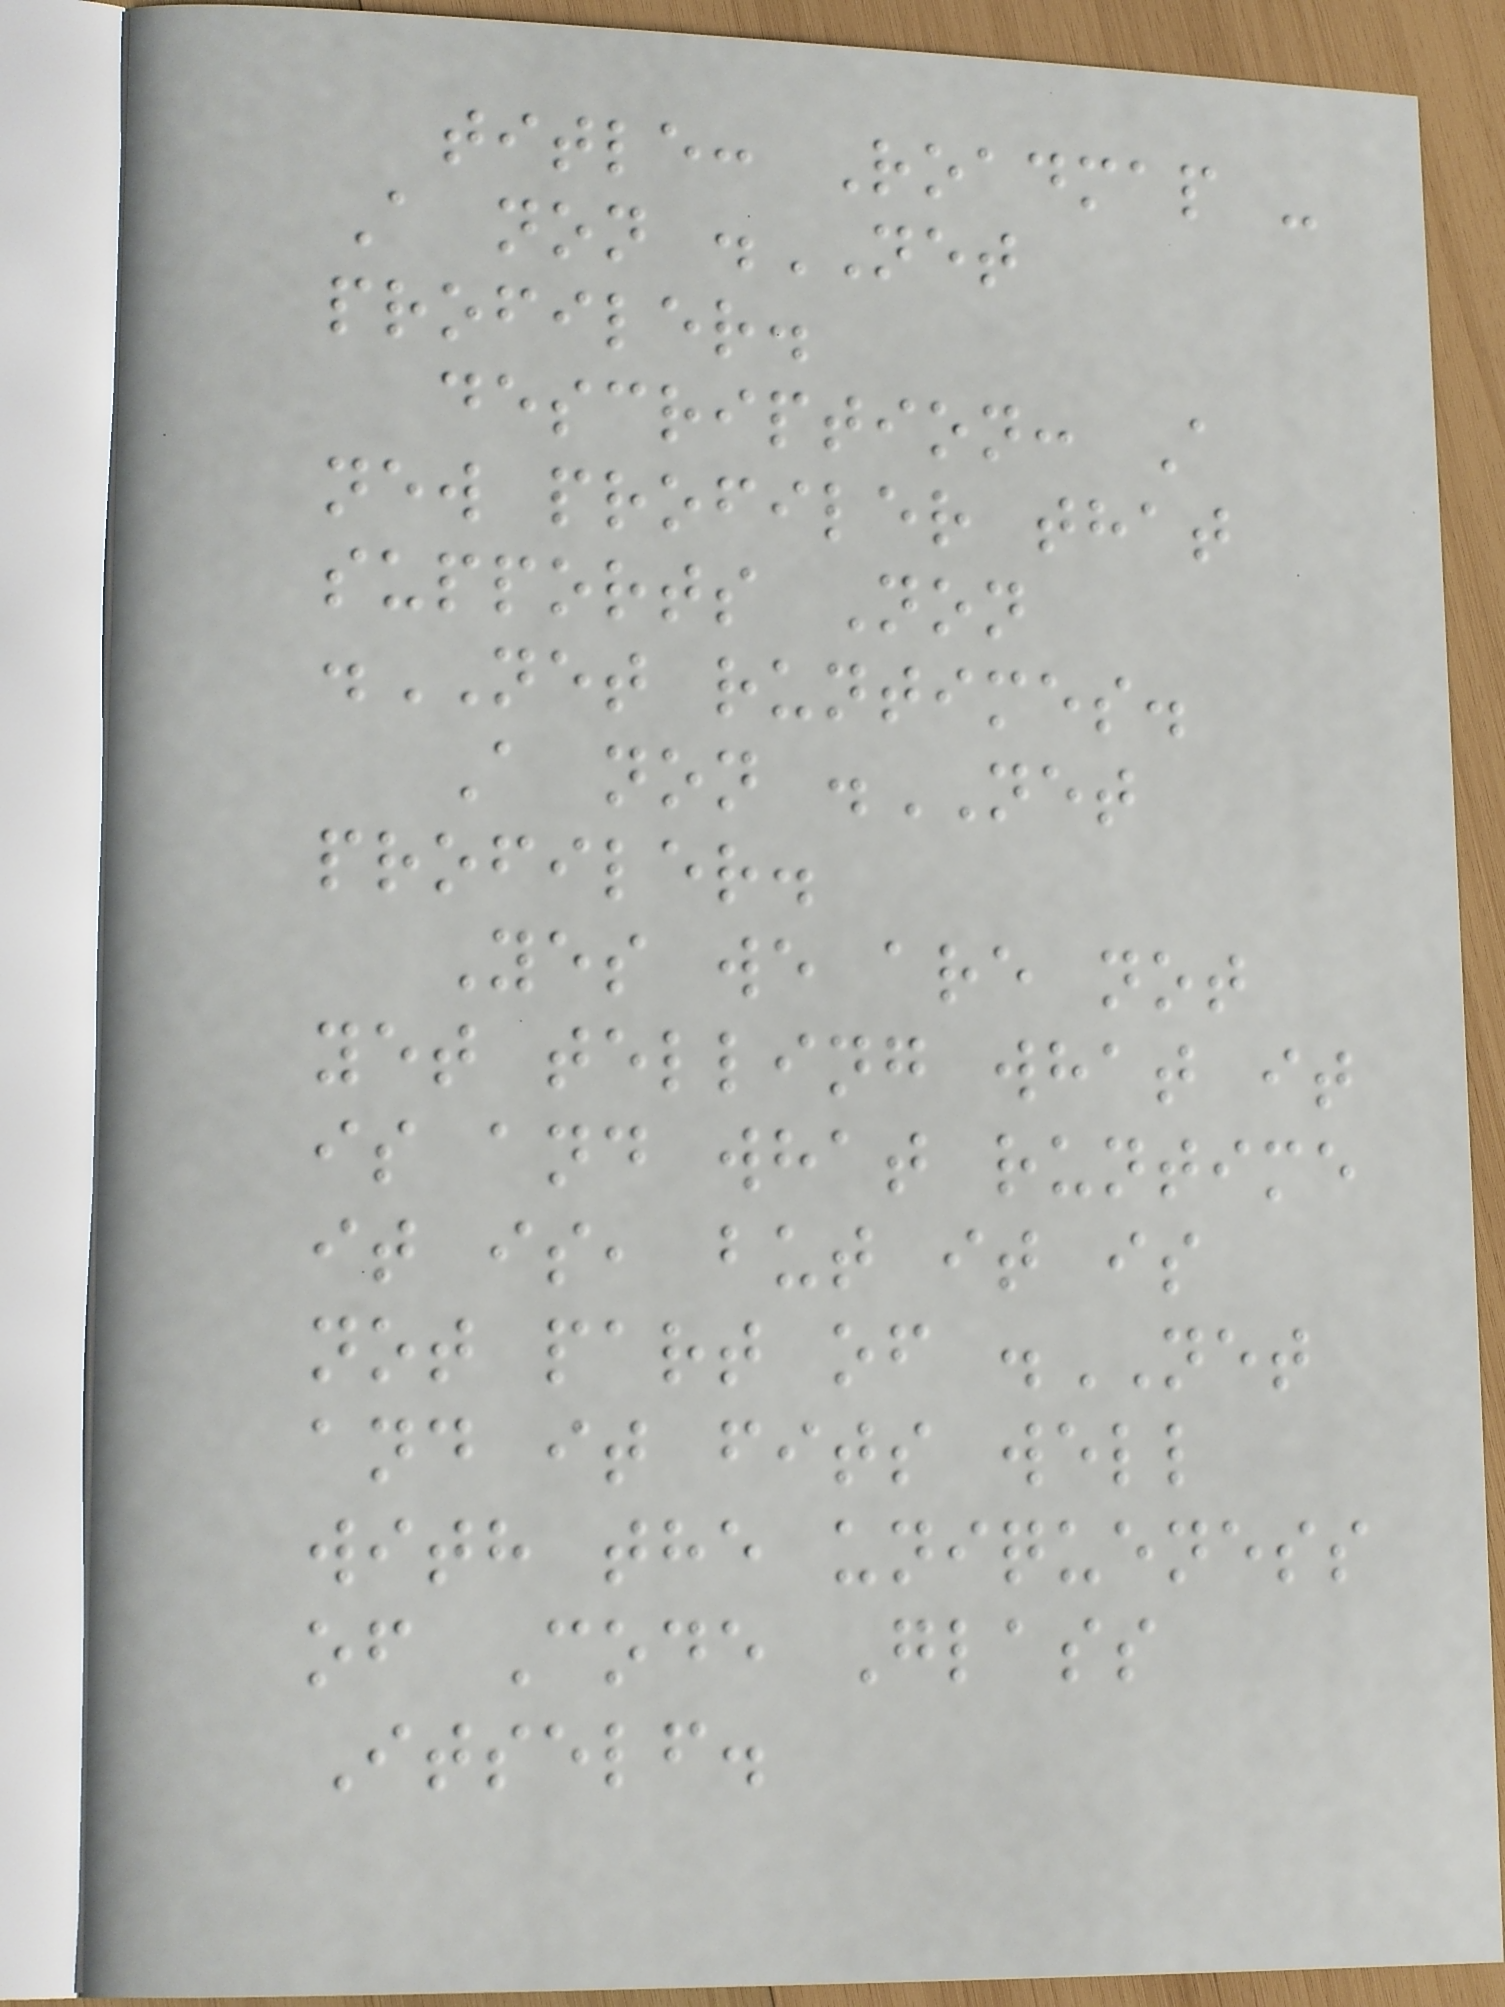title: Roadmap -
A non .NET
profiler.
description: A
new profiler that
supports Non
.NET runtimes.
A non .NET
profiler.
Yes we are not
yet telling what it
is and what runtime
it is, but it is
not part of .NET
and it fits well
with the uniqueness
of Code Glass
Itself.
